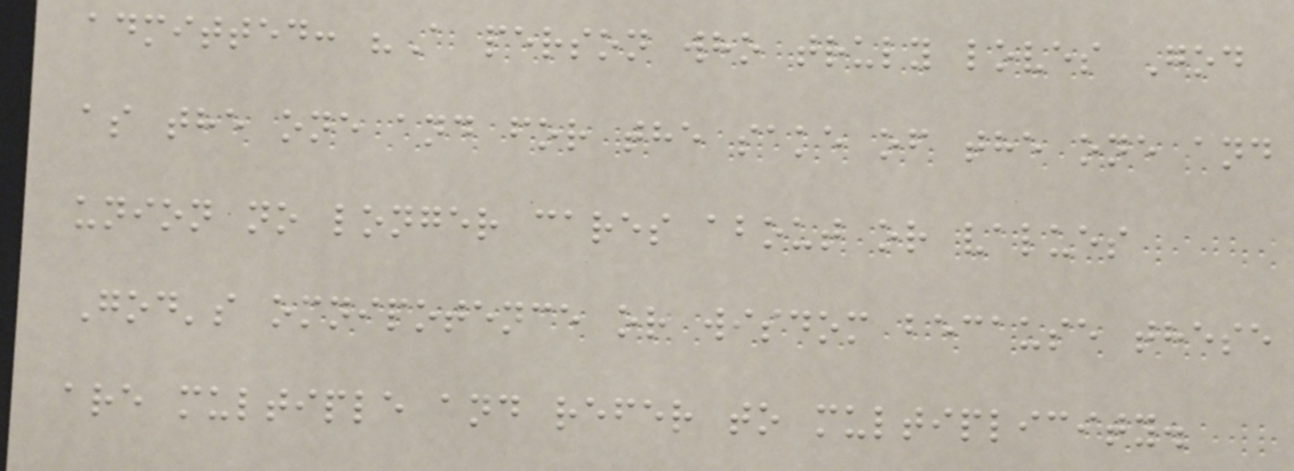admitted: "A person who truly loves God
as the one and for the sake of the one and
union no longer cares about or values
God's omnipotence or wisdom because these
are multiple and refer to multiplicity.
